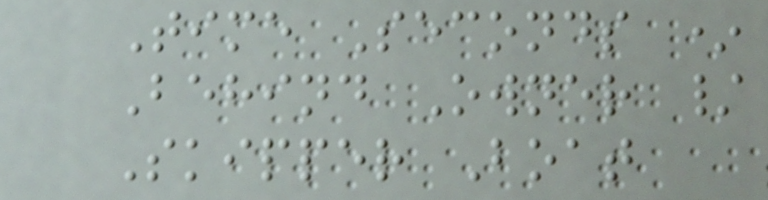Time Seconds *
Behind Owner /
Skipper Boat
